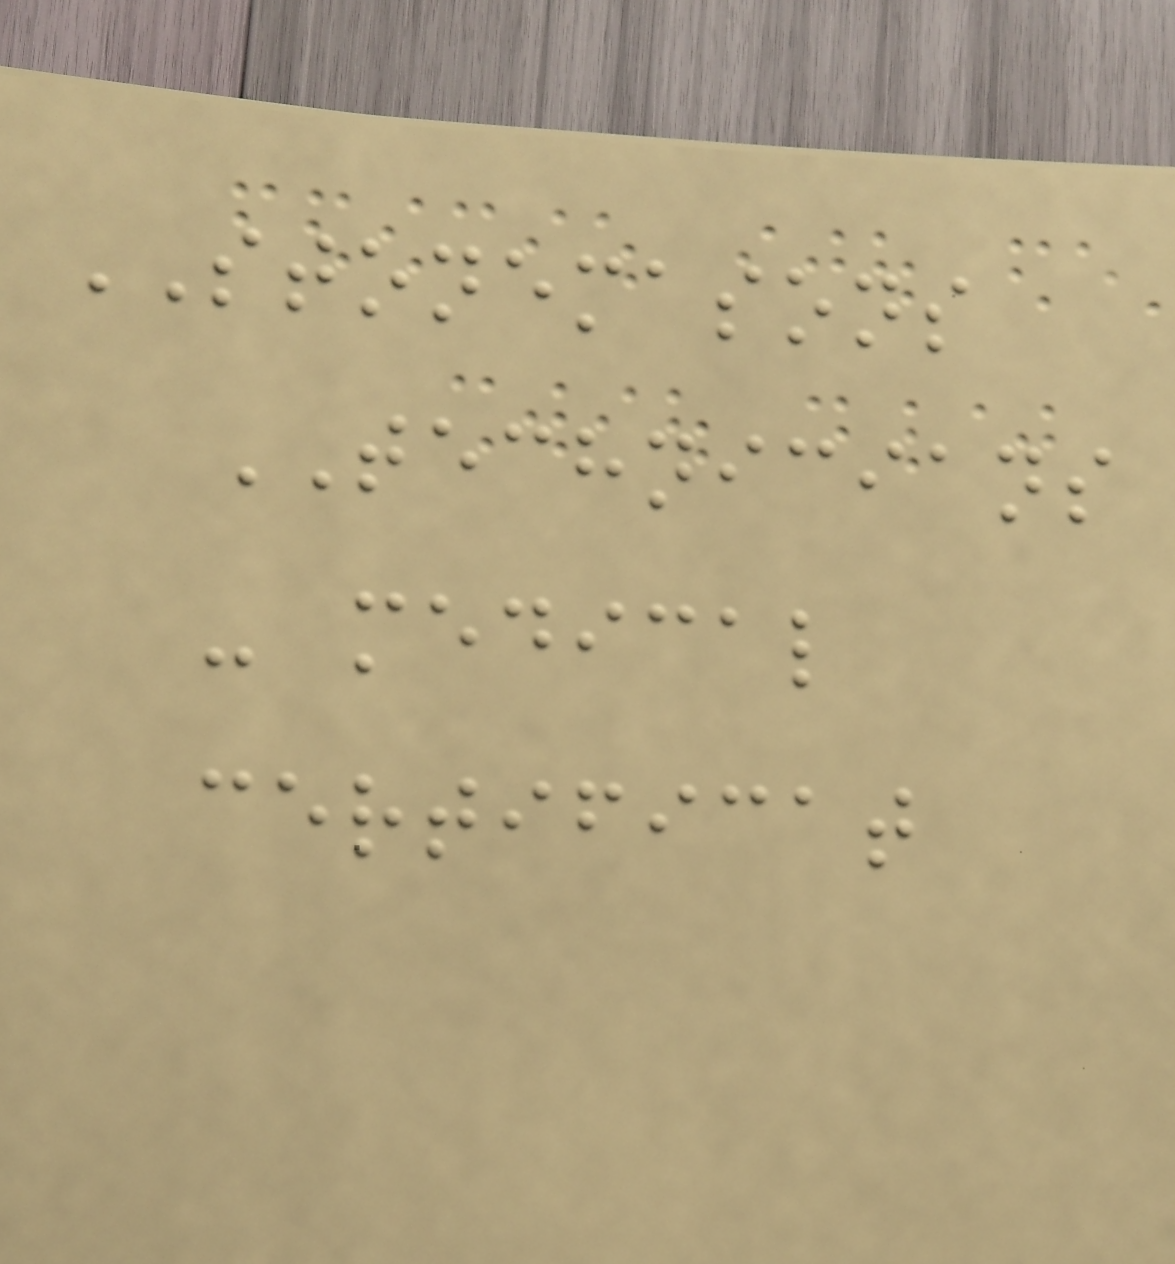STONEMASONS
TECHNICIANS
- medical
certificat
